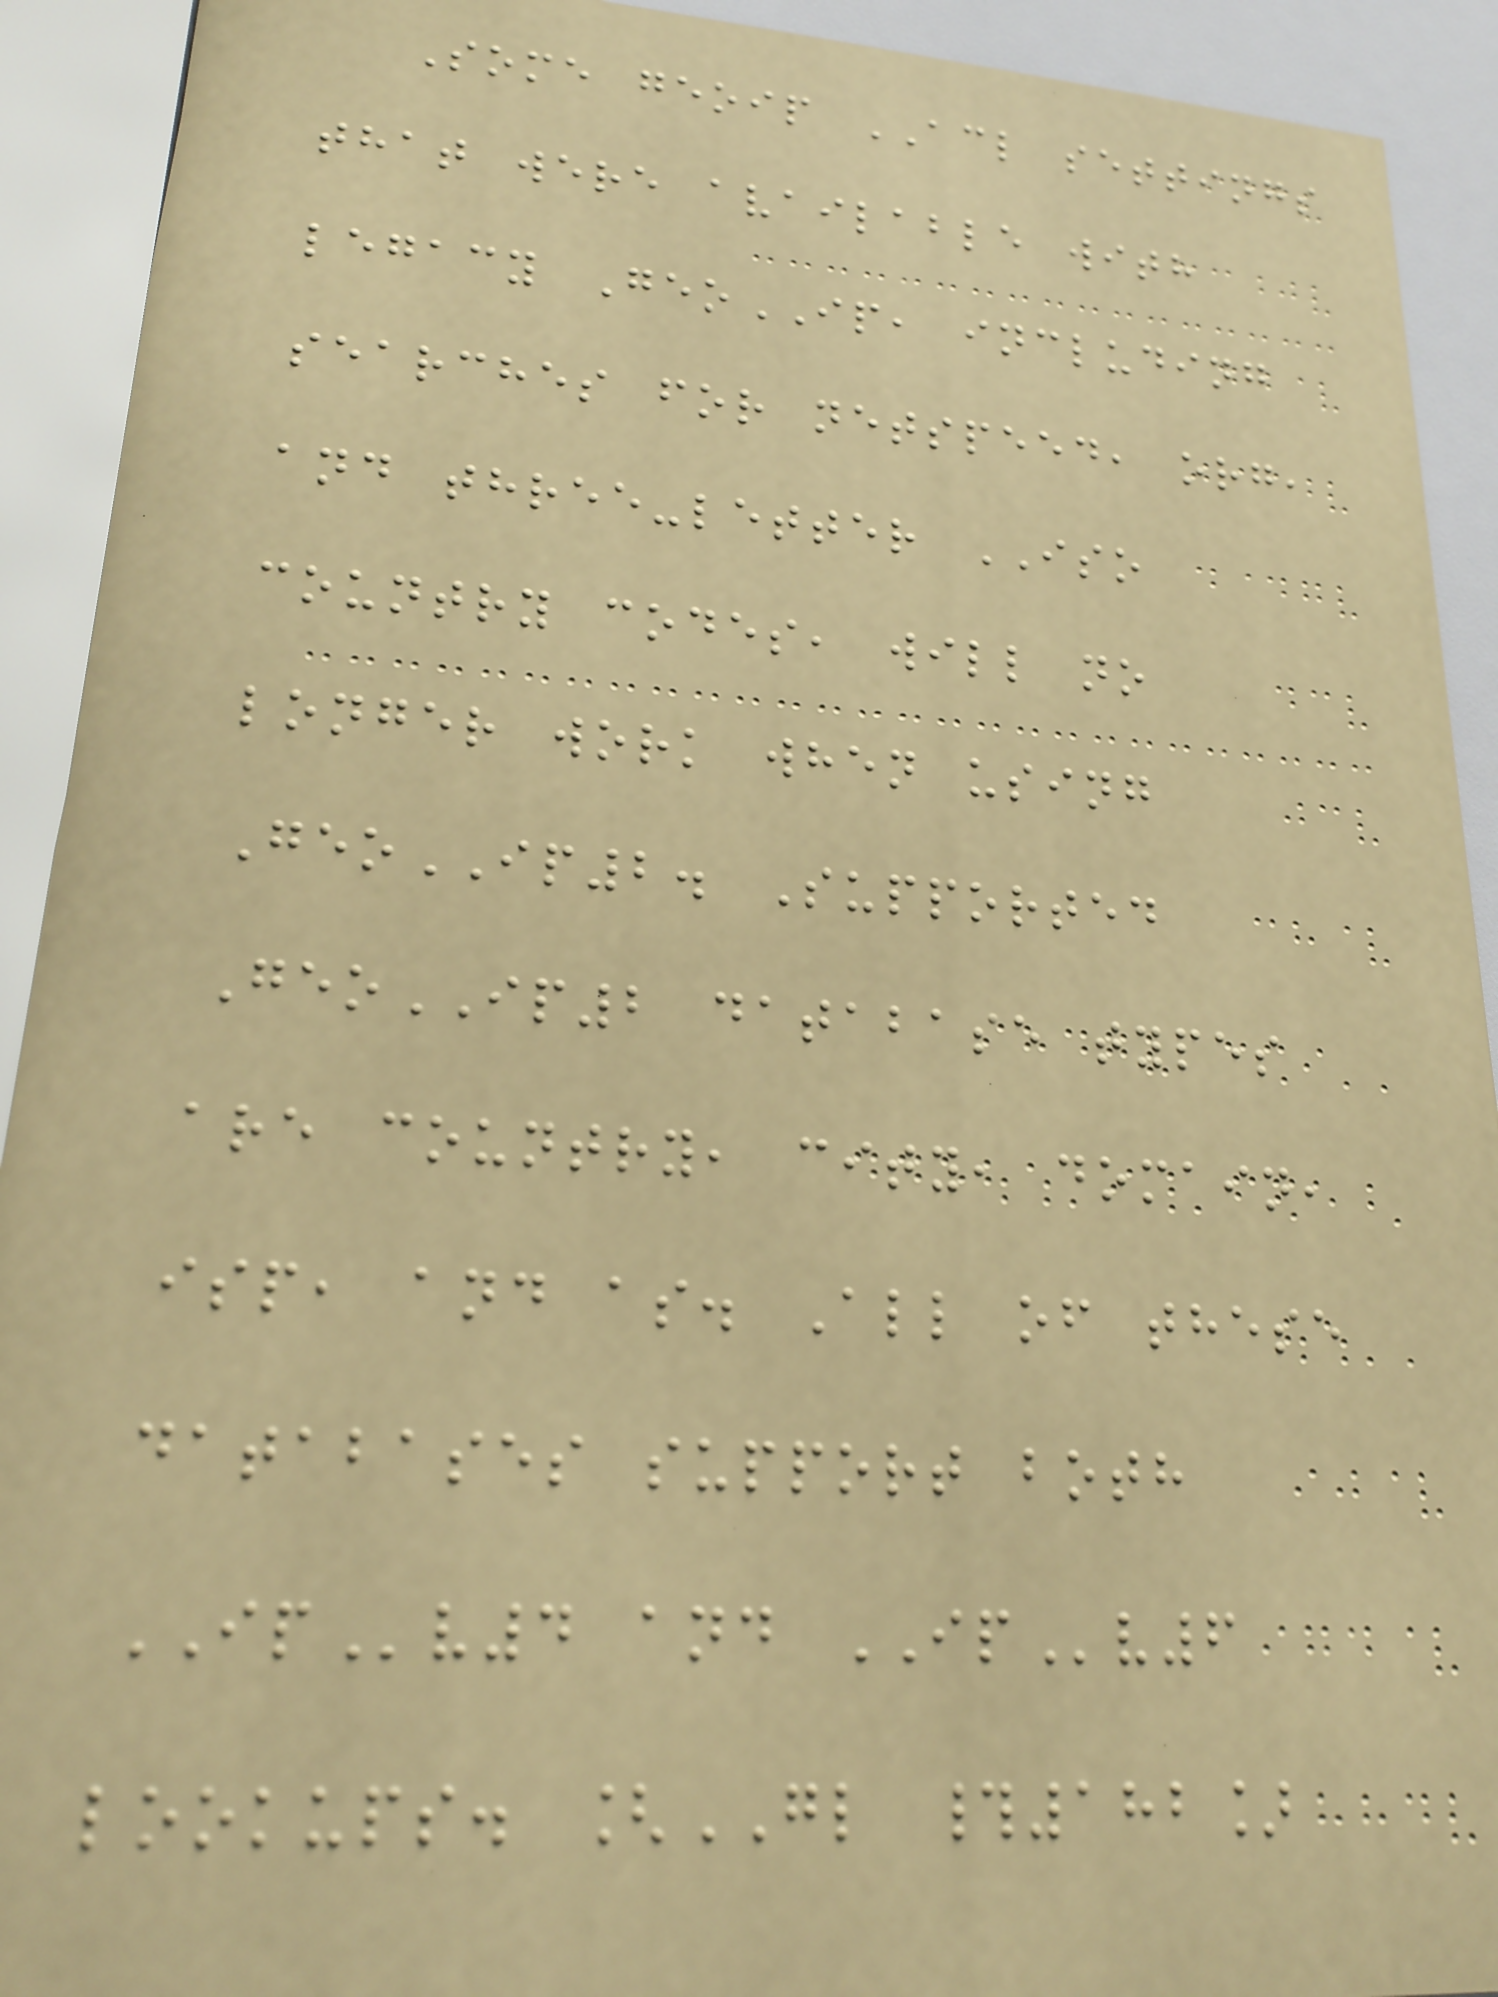Some geoip ACL settings
that were available with
legacy GeoIP, including
searches for netspeed, org,
and three-letter ISO
country codes, will no
longer work when using
GeoIP2. Supported
GeoIP2 database types
are country, city, domain,
isp, and as. All of these
databases support both
IPv4 and IPv6
lookups. [GL #182]
